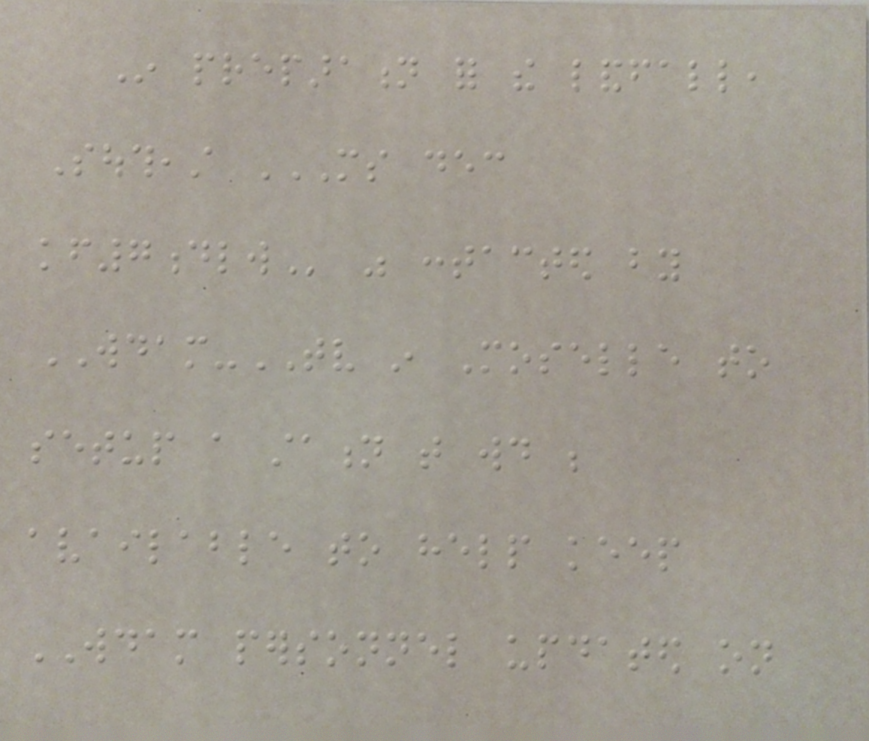In preparation for the landfall,
Southeast MS DEC
KF7DLW was contacted by
WDAM-TV in Moselle to
setup a station that would be
available to help keep
WDAM personnel updated on
